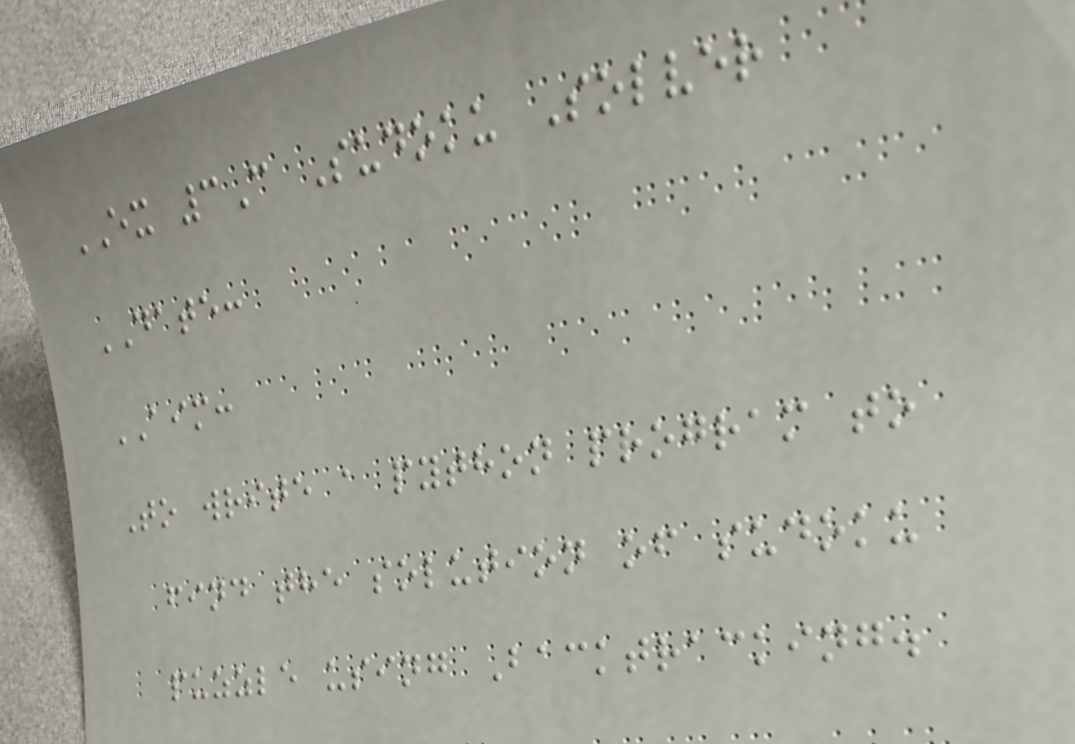EX 3C Sudoku Solver
DATE:
AIM:
To write a python program to
find the solution of sudoku
puzzle using Backtracking.
